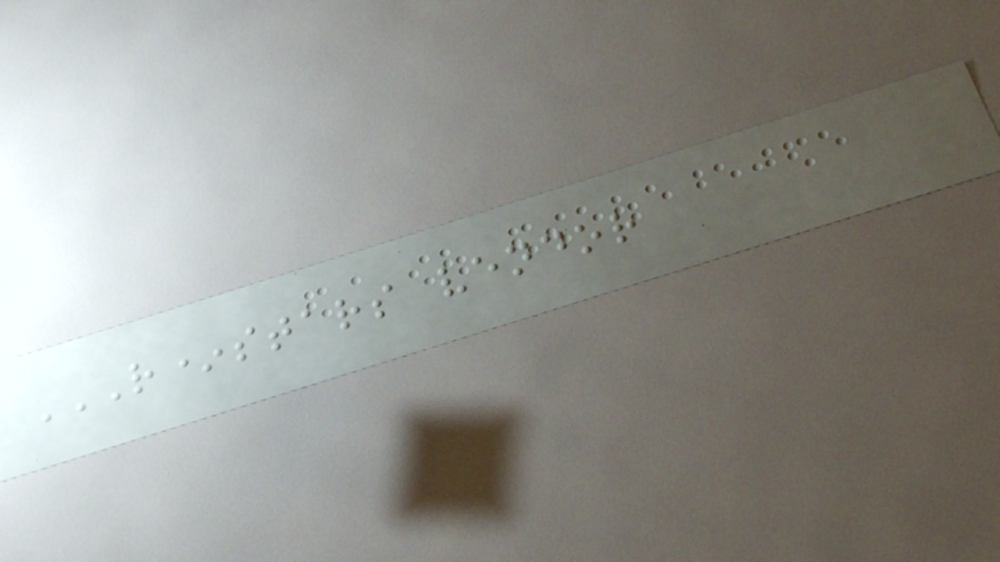R*STARS VENDOR
